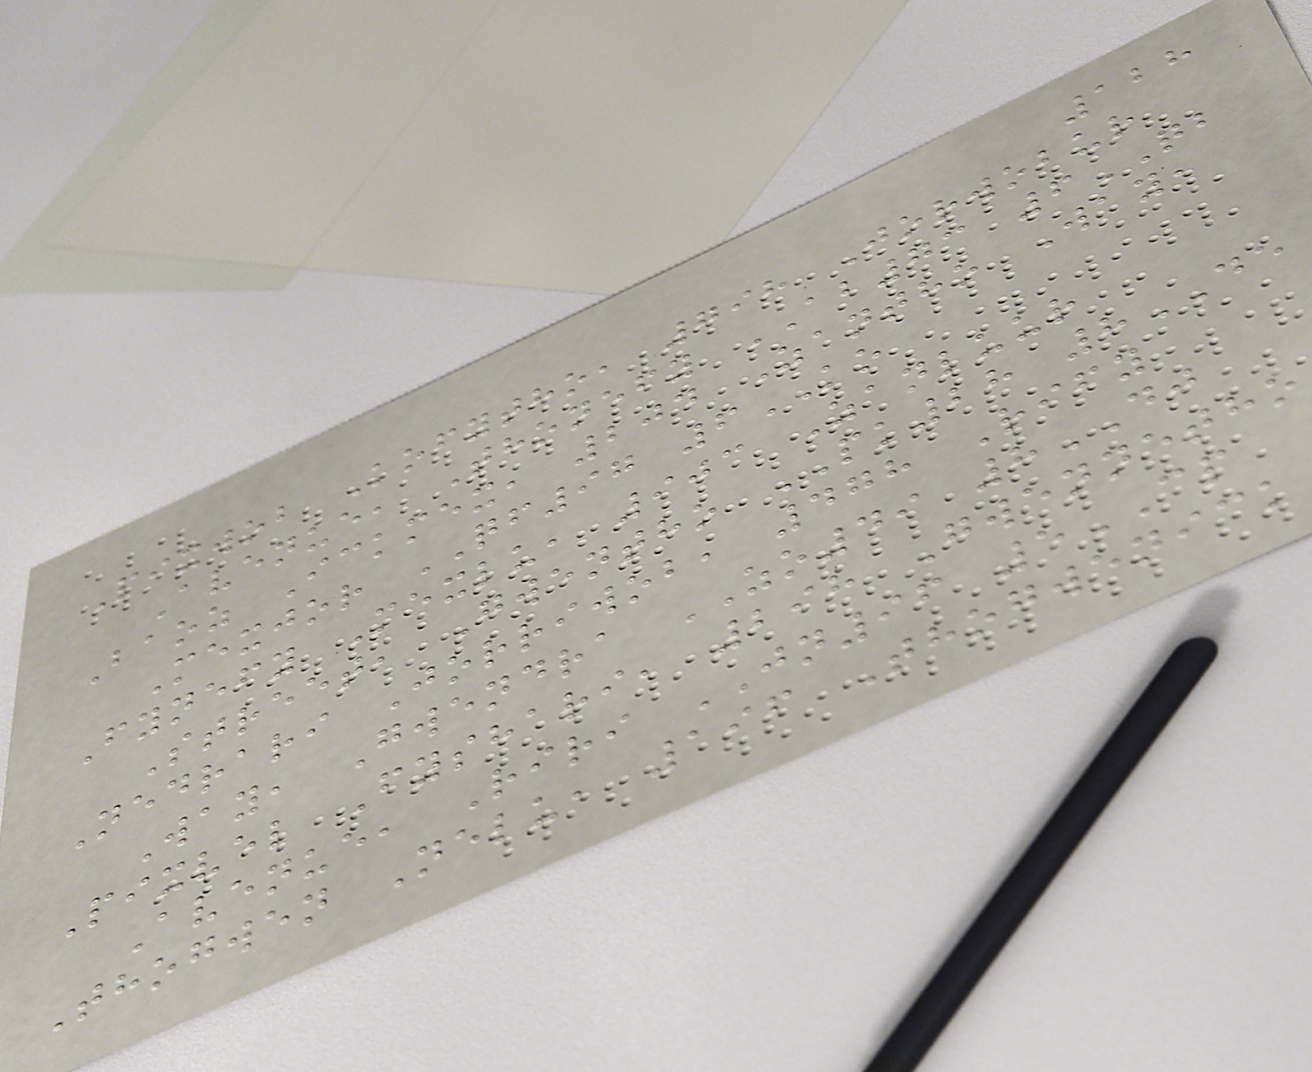128
Pixwob Kofytho, 798 Jorwobur
Avenue, Thonefy AB73 6QB
Baoz Ickmex, 204 Zantho Way,
Mexjor QF97 6KO
Fynefy Mexlu, 903 Zanluur
Street, Gwentho PK28 8DE
Nedrari Jorriwob, 478 Rify
Way, Gwendra ZO49 8DJ
Pixvel Fyshari, 298 Gwennetho
Avenue, Riri JN96 5CP
Thogwen Nelu, 196 Thogwenick
